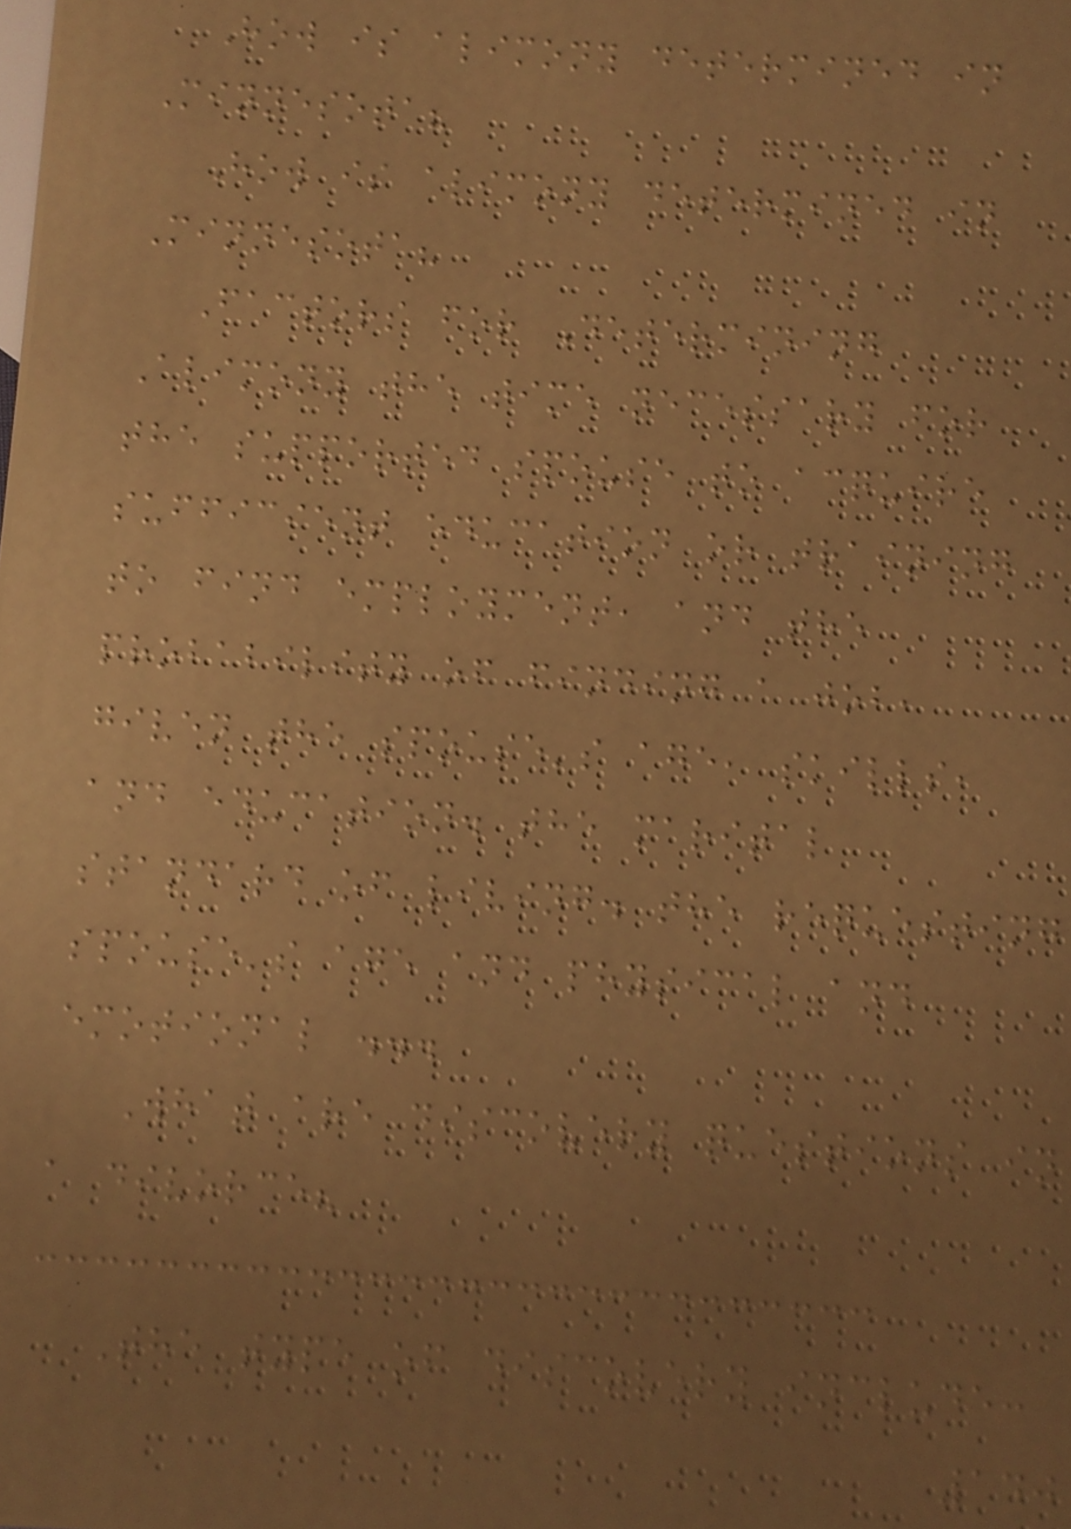How is alimony determined in
Minnesota?
How is alimony determined in
Minnesota?
Factors for Determining
Alimony the time necessary for
the supported spouse to acquire
sufficient education or training
to find employment, and the
probability of finding a job,
given the spouse's age, skills,
and education. the marital
standard of living. the requesting
spouse's age and physical and
emotional ...
What are discovery questions in
a divorce?
The type of discovery include:
140
